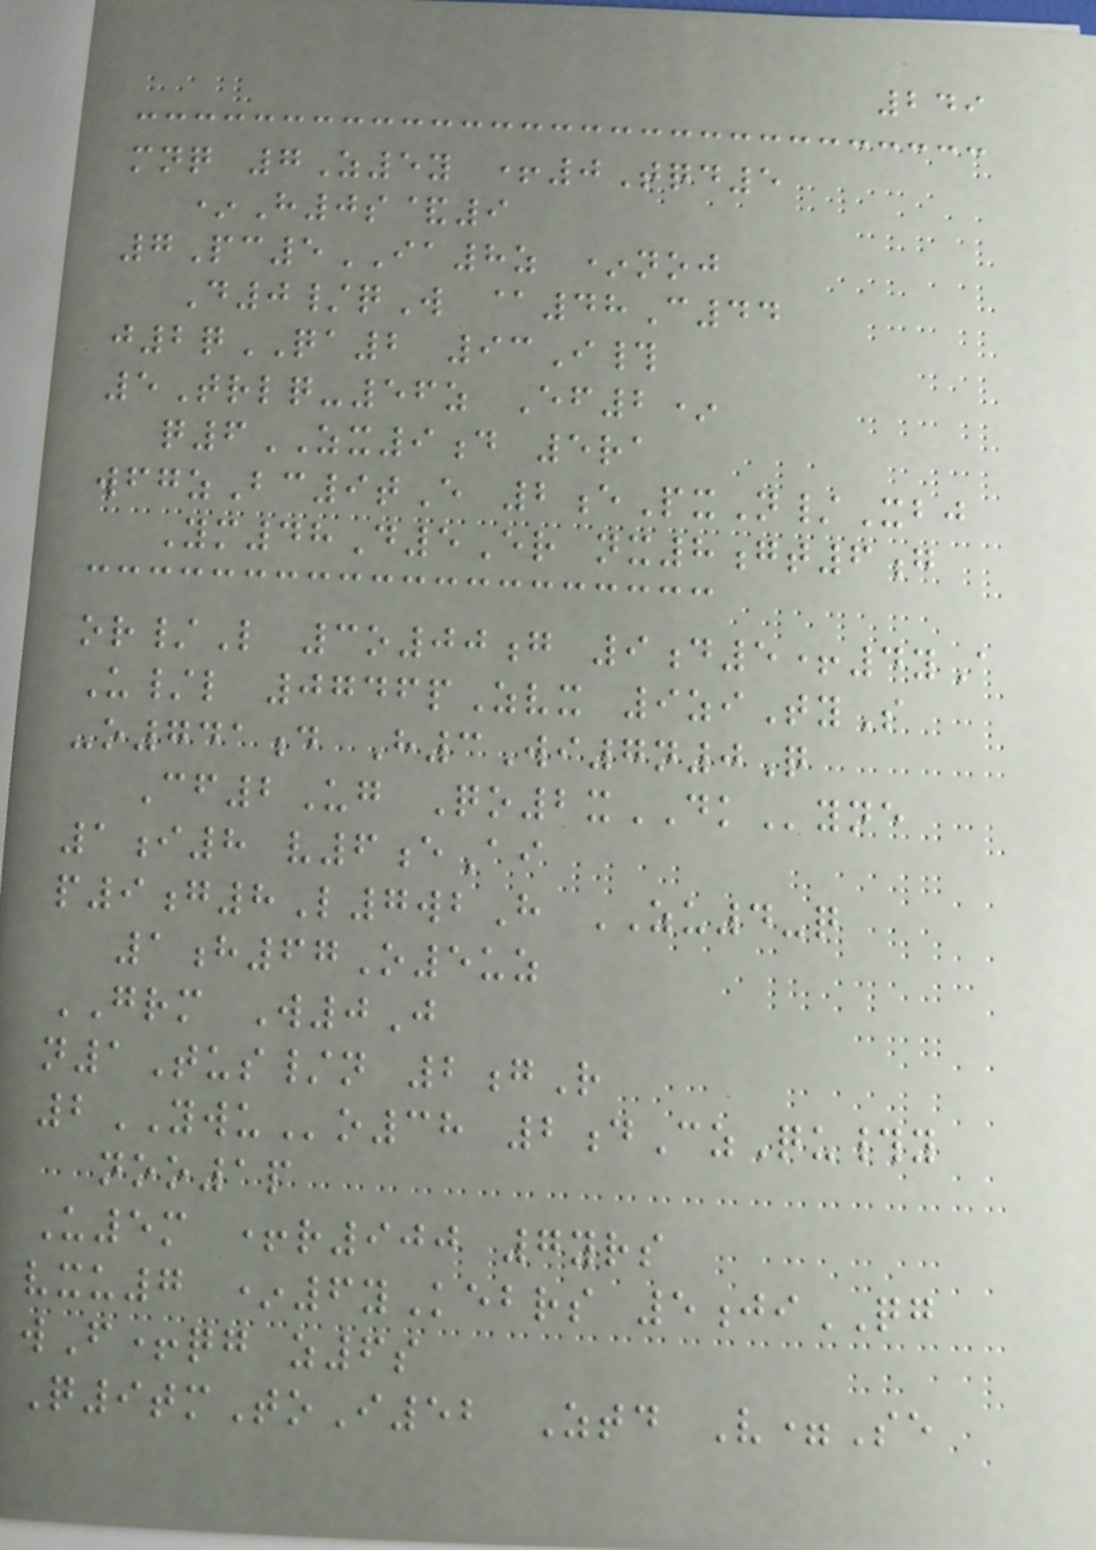249
mnq 7Z5y +0Tqd5
*H0s&9
7Pc5IA8z *noj
D0/qW @48C44
j2qQA2 93I#
5Trlq-56z Ef2*
q6ZX9d 5ra
wfgzBc9tE 2ePxN/Xbj
Ym48D5Er nx8gt6g
or/L 3o00g 9d5+4yA
U/l 0746pZvx 9ziTyS
-o741d H3Wi7n0Q
Cf2Ug Qo2xDKyne
1i8 v6eAi
p9g8L7wbH ZU4-q
1h67O5uz
GRM W0J
n1Tus/n 2gR
2YWUo38 2dCzQu#y
noo1p
U5m +r900 7yrs
vxu7 *6yKebrs 5jiQG
wF+qg z6s
Q9tmToI52 Ztd V=Se
